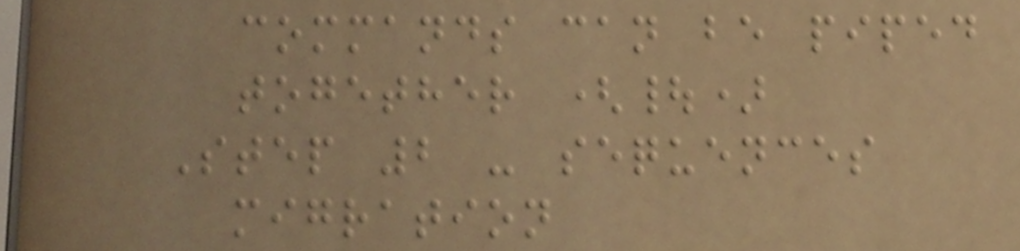commands can be piped
together (|)
Step 2 - sequences
migration
